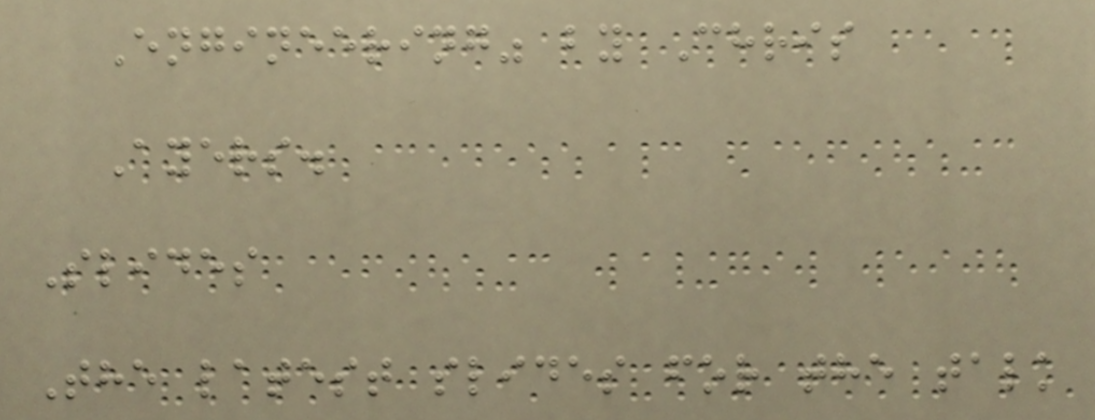Engineering" by Chris
Ayers.
Slides
The latest slides for the talk
